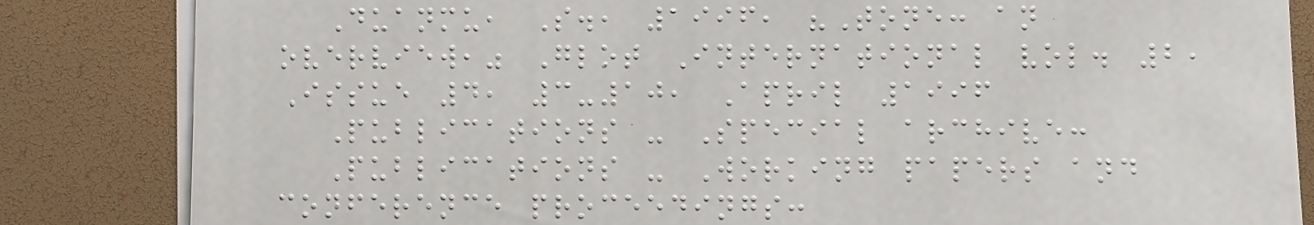Duanmu, S., 1996, "Tone: an
overview," Glot International vol. 2,
Issue 4, 3-10, April 1996
Publications - Special archive:
Publications - Working papers and
conference proceedings:
